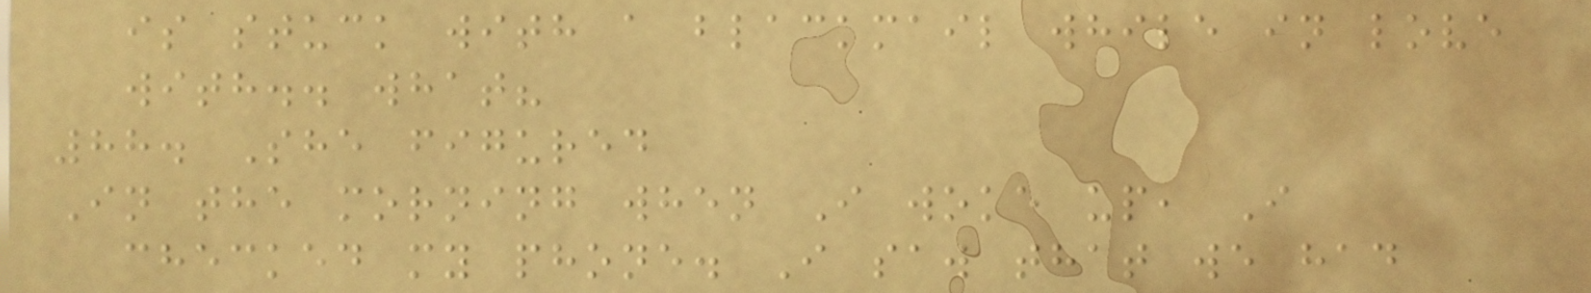is stuck with a blackmail while in love
with.. what?
88. She figured
In the morning when I woke up, I
checked my phone. I saw that we had
